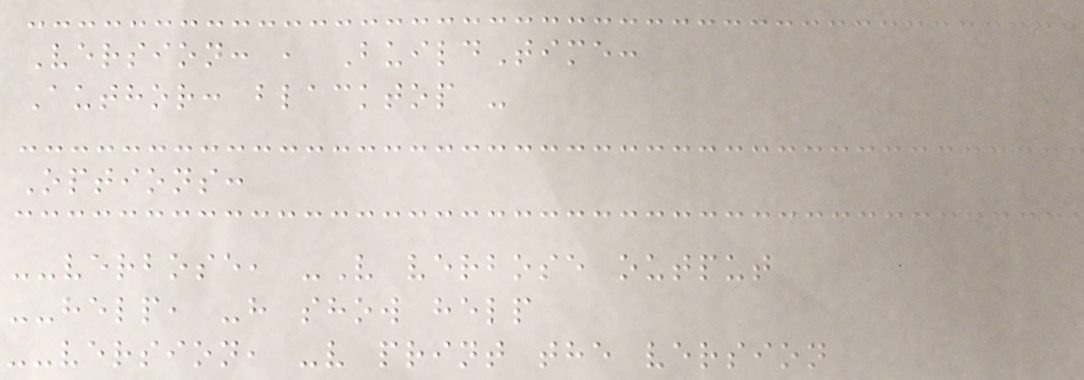Version: , BuildTime:
Author: blacktop -
Options:
--verbose, -V verbose output
--help, -h show help
--version, -v print the version
